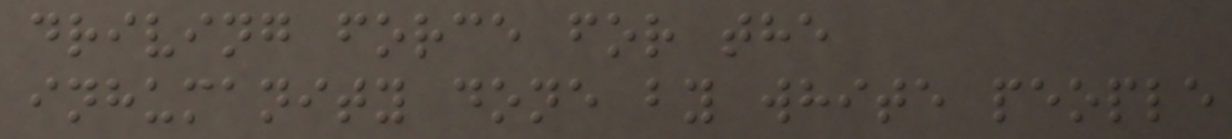driving force for the
inhumanity done by white people
